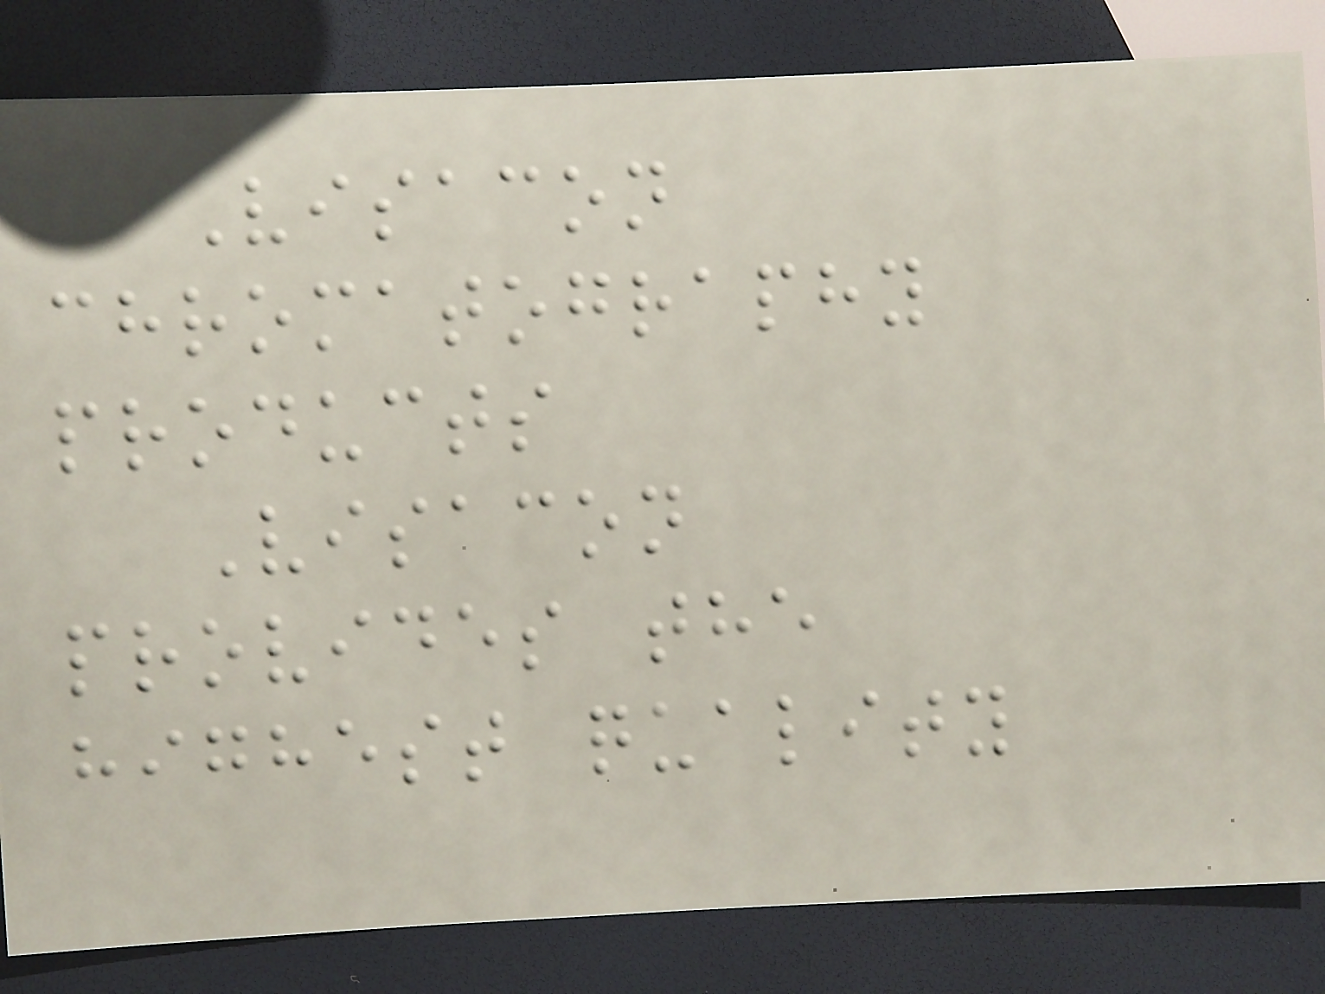Visacon
chromatography
products
Visacon
provides the
highest quality
